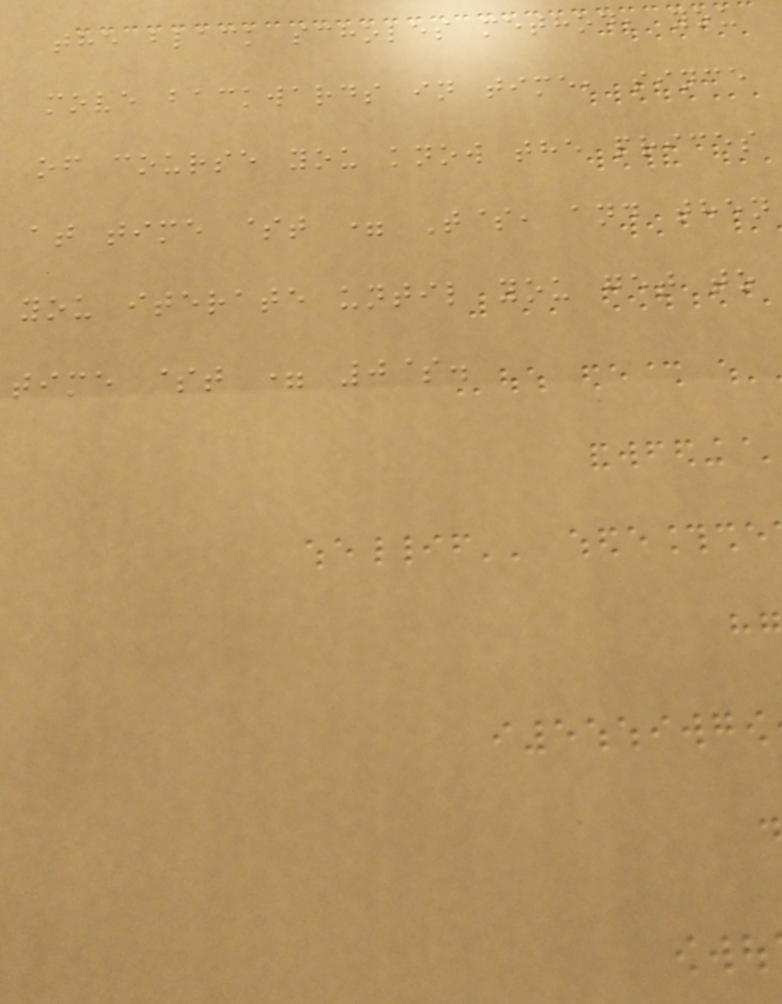the black scholes method, you
move backwards in time, since
of course you know the prices
at time $t = T$, and then
you iterate until you get to
time $t = 0$.
